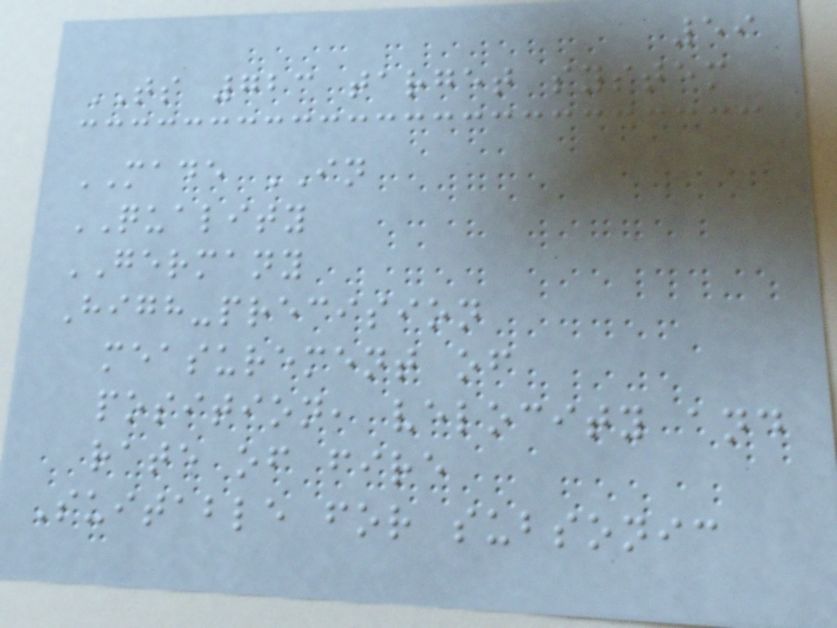59
TS 723 target system
MADE IN
QUALITY
GERMANY
High-precision
measurement of
position, velocity and
rate of fire
Suitable for subsonic
